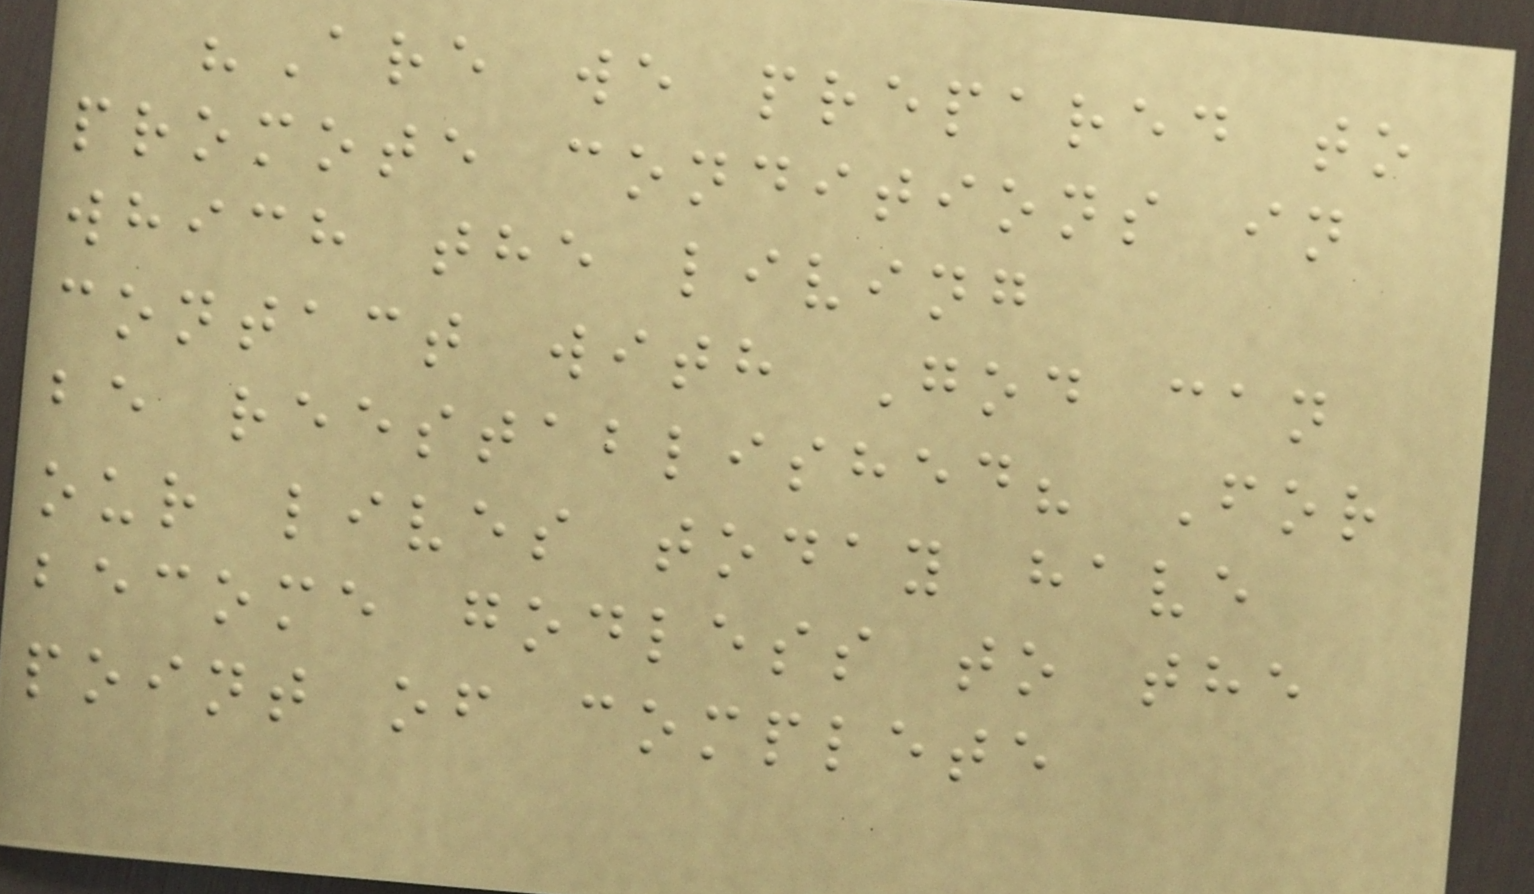"Are we prepared to
promote conditions in
which the living
contact with God can
be reestablished? For
our lives today have
become godless to the
point of complete
